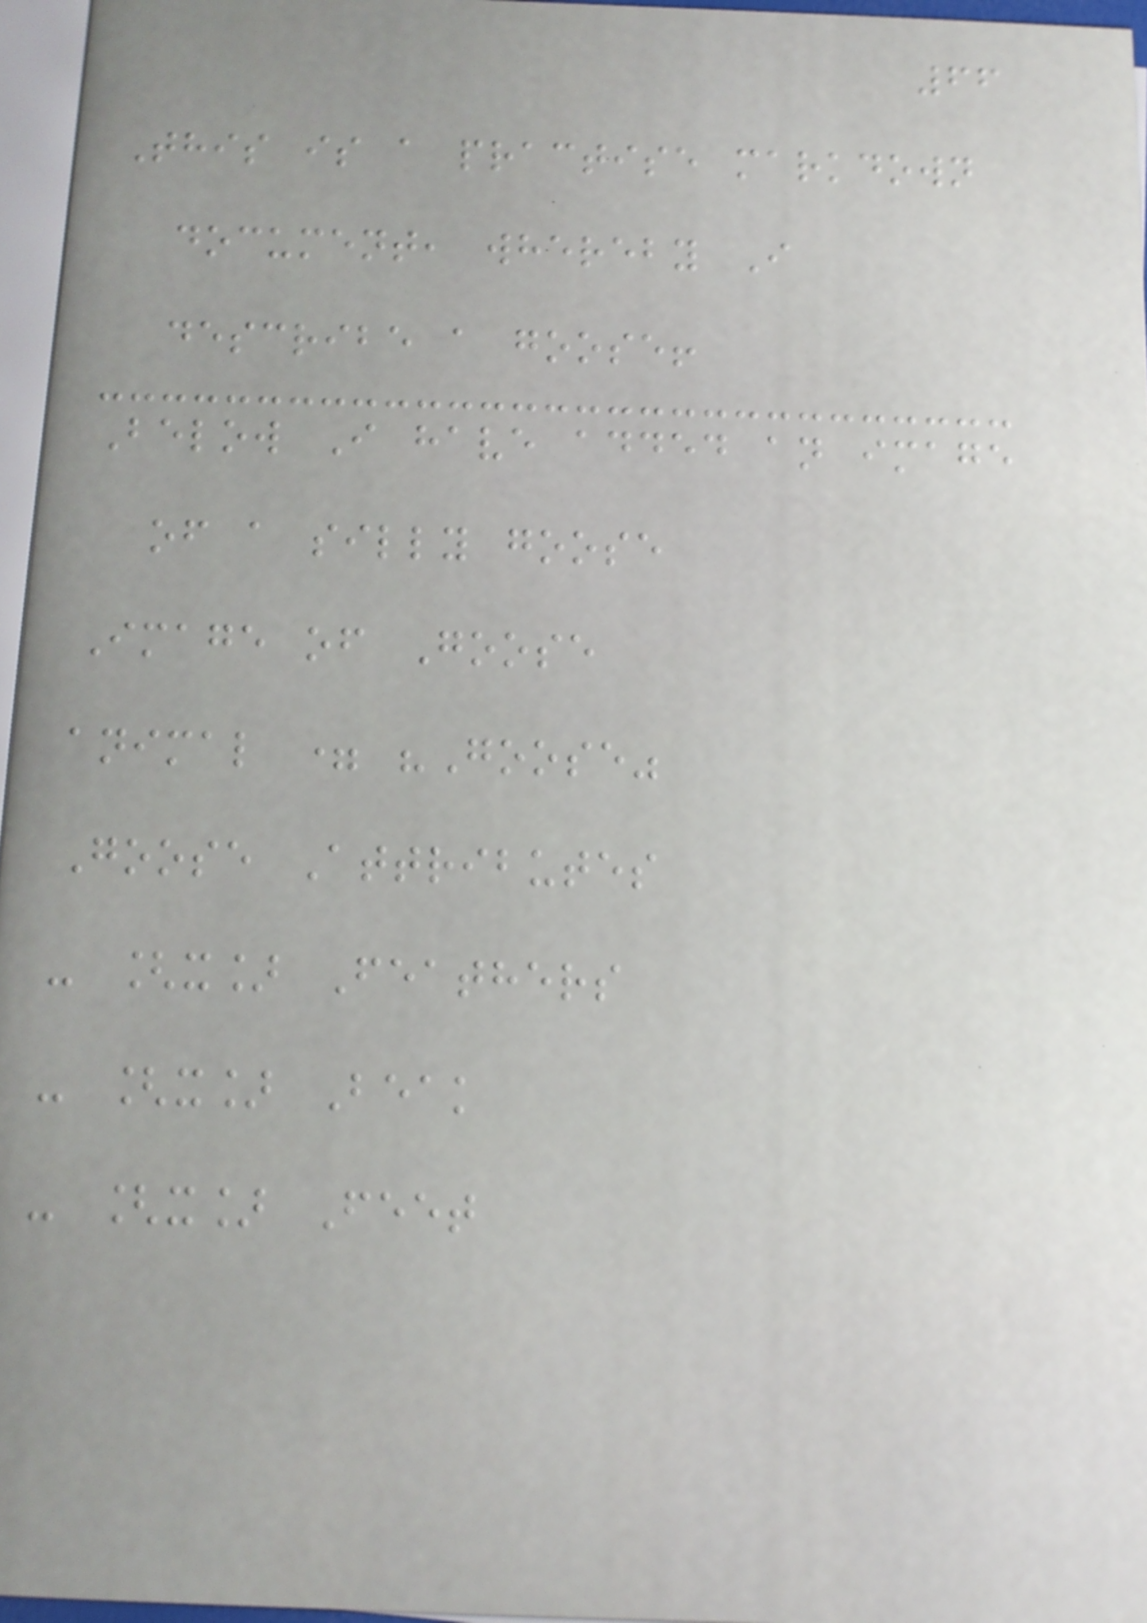66
This is a practise markdown
document, whereby I
describe a goose!
Below I have added an image
of a silly goose
Image of Goose
animal = "Goose"
Goose Attributes
- [x] Feathers
- [x] Beak
- [x] Feet
